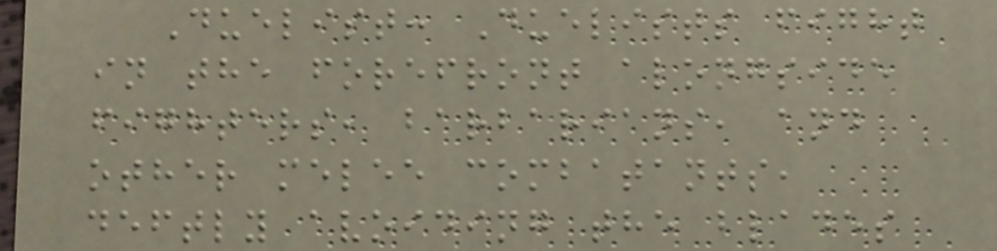Duelist: Duelists fight
in the forefront alongside
fighters, barbarians, and
other melee combatants,
deftly avoiding the blades
